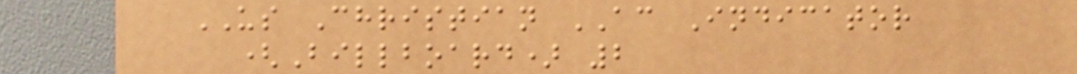US Christian AC Indicator
(Billboard) 2
